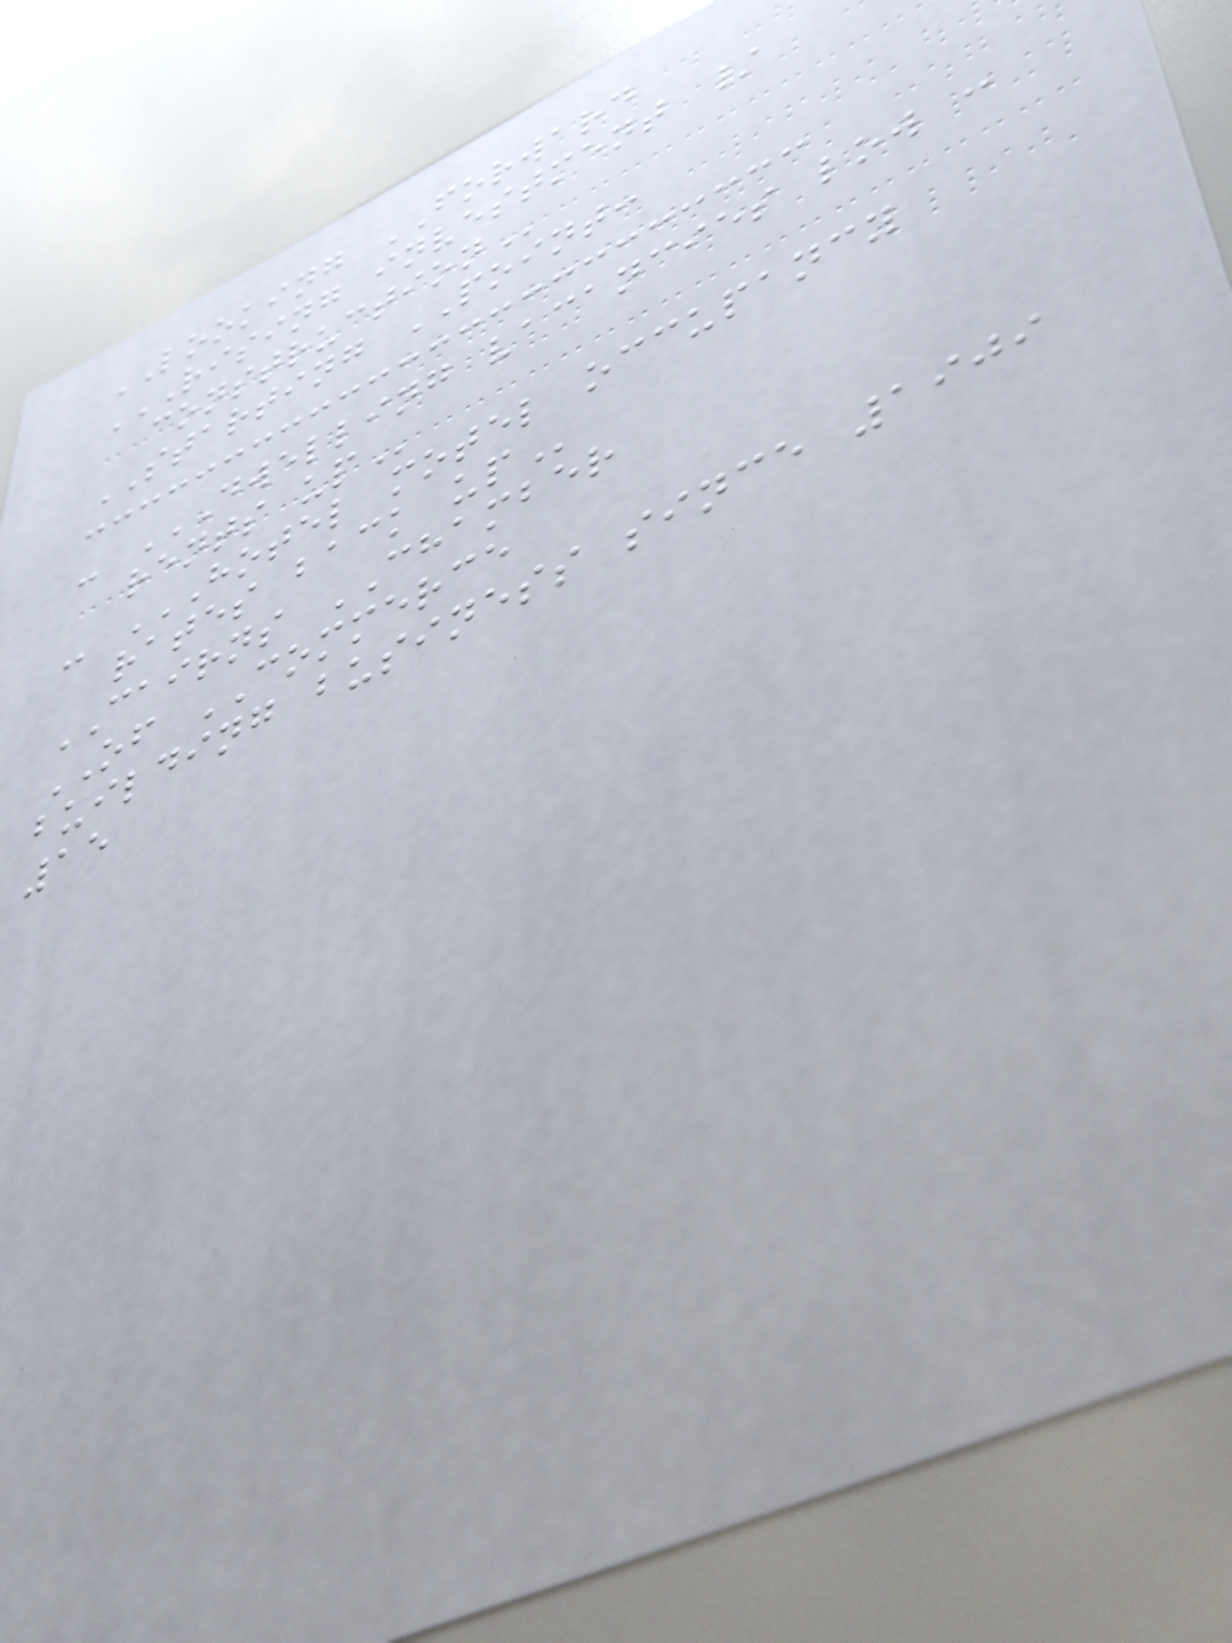LOOKING FORWARD
RISING INVESTMENT /
STARTING POINT:
- DWELLING VACANCIES LOW :
rents
- HOTEL MOTEL OCCUPANCY
rates back
CAIRNS CHAMBER
OF COMMERCE
building business since 1909
15
